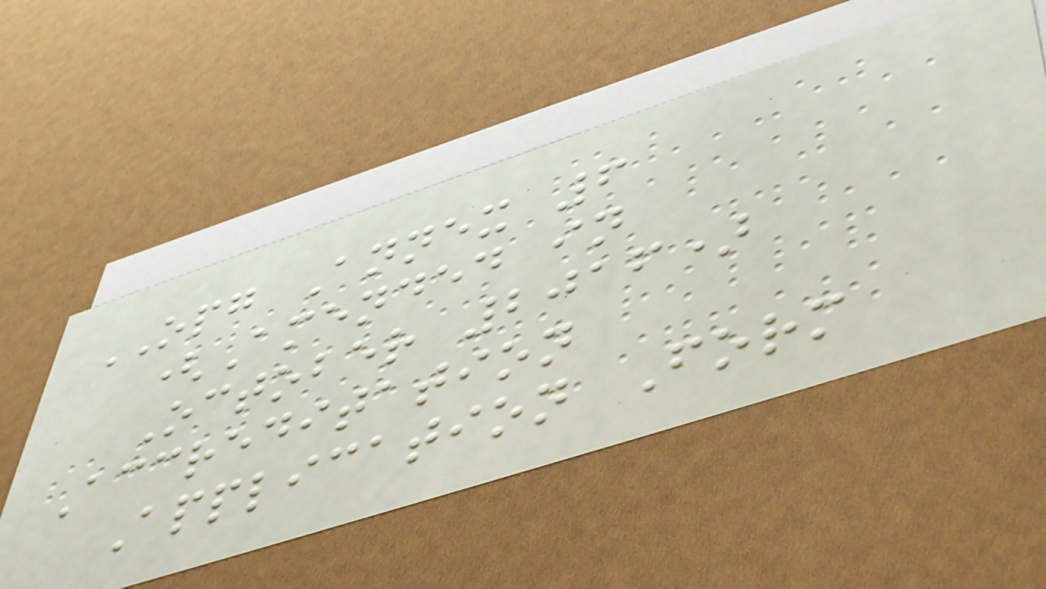OPG Annex 6
(Amended in
October 2016)
Accreditation
Application Form
